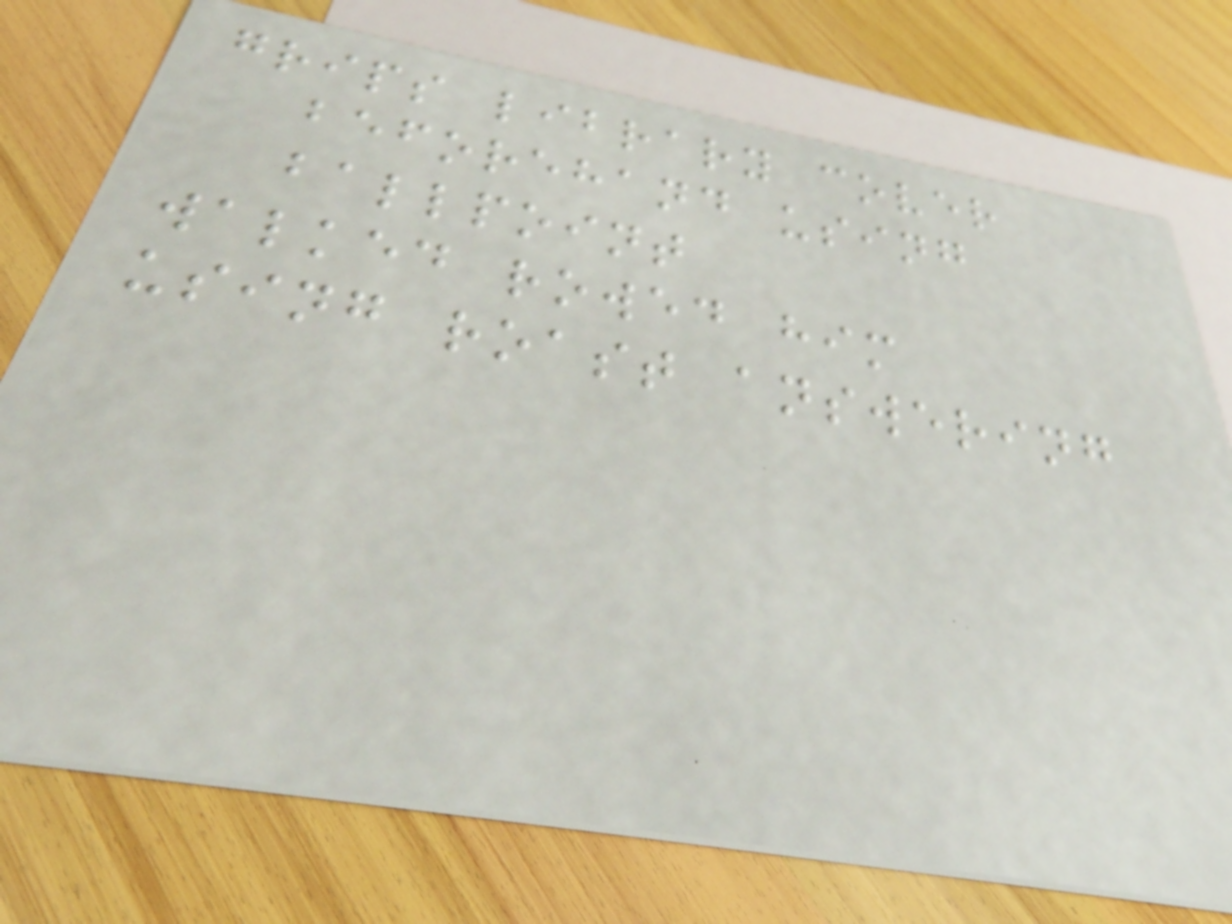grips library cover
beforehand using
ballpoint
walked rowed him
using roast answering
